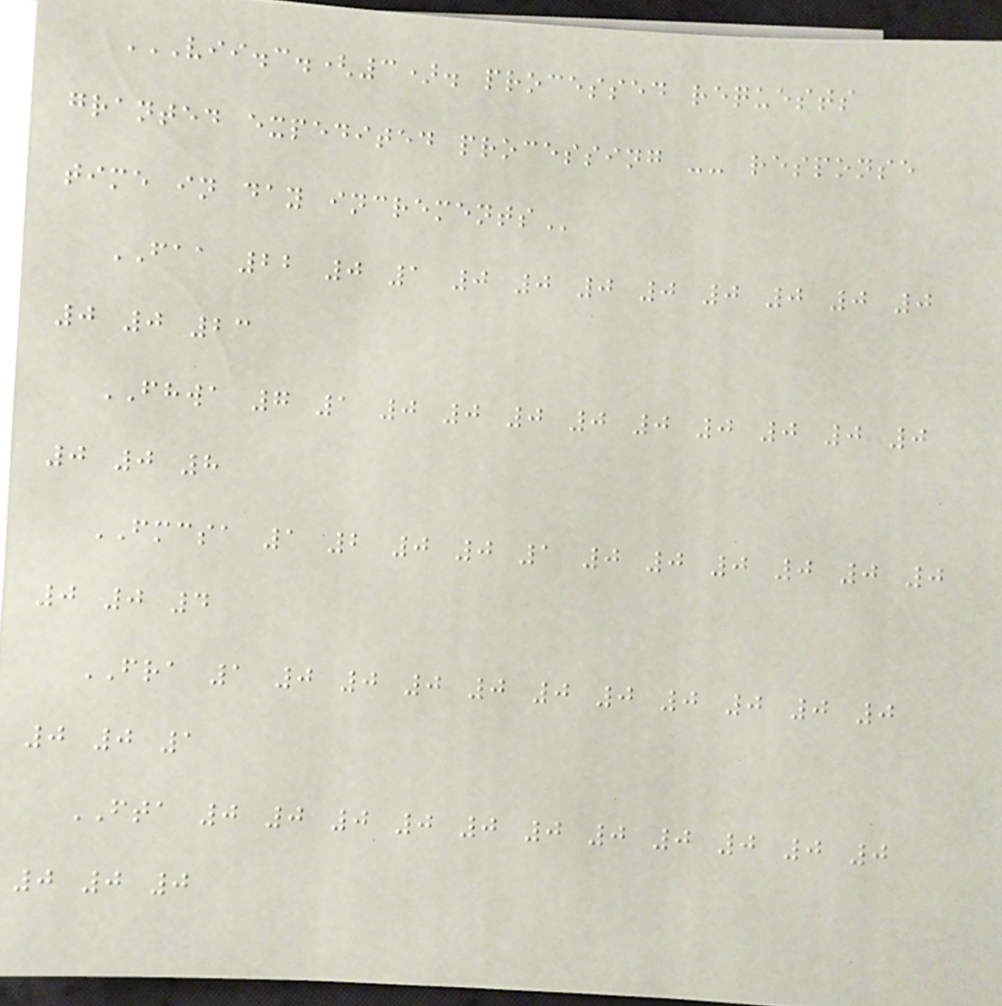VII.C.(3). PROCESSED REQUESTS
GRANTED EXPEDITED PROCESSING -- RESPONSE
TIME IN DAY INCREMENTS
FAA 22 0 1 0 0 0 0 0 0 0 0
0 0 23
FHWA 7 1 0 0 0 0 0 0 0 0 0
0 0 8
FMCSA 1 2 0 0 1 0 0 0 0 0 0
0 0 4
FRA 1 0 0 0 0 0 0 0 0 0 0
0 0 1
FTA 0 0 0 0 0 0 0 0 0 0 0
0 0 0
